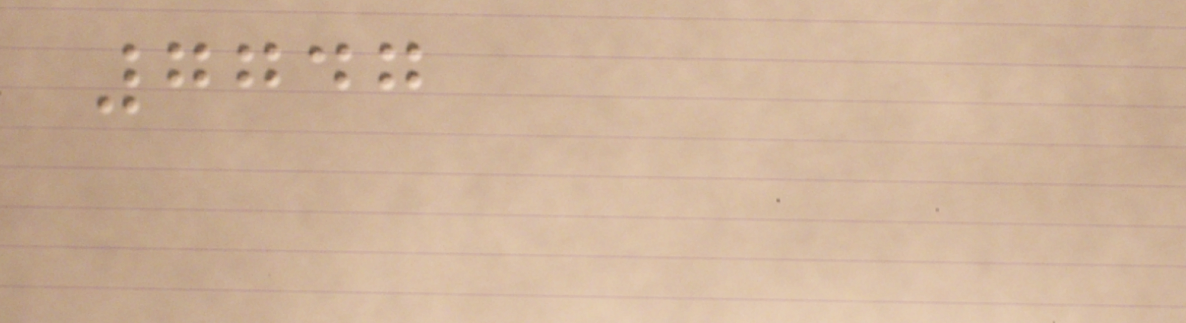7747
